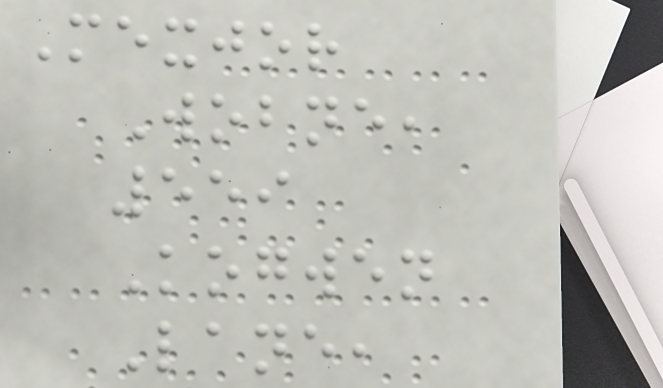Mexjor
Wobne,
559
Kogwen
Lane,
